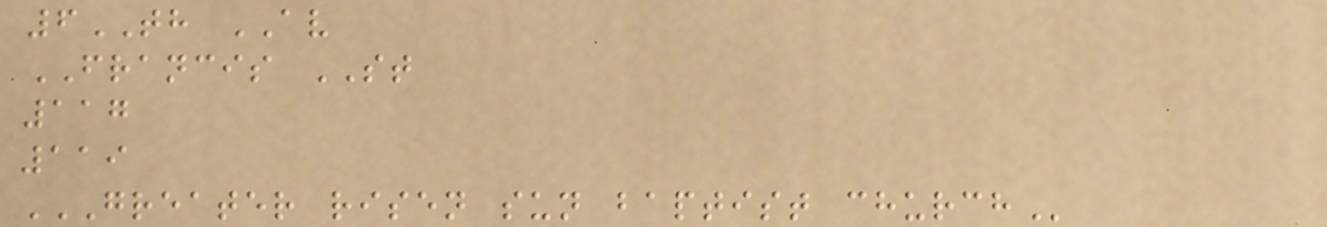6TH AV
FRANCIS ST
117
119
GREATER RISEN SUN BAPTIST CHURCH
